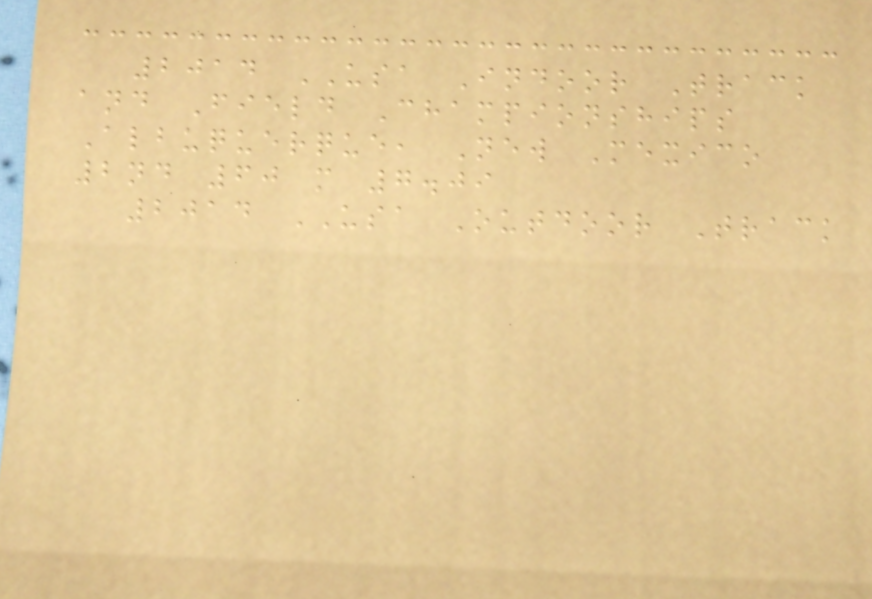2014 USA Indoor Track
and Field Championships
Albuquerque, New Mexico
2nd 60 m 7.09
2014 USA Outdoor Track
